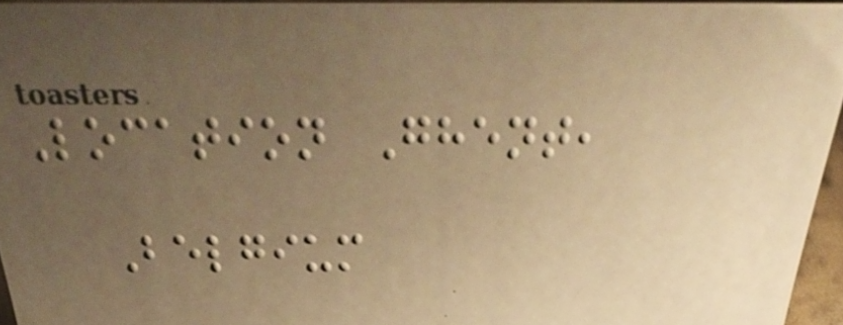Location Ghent,
Belgium
